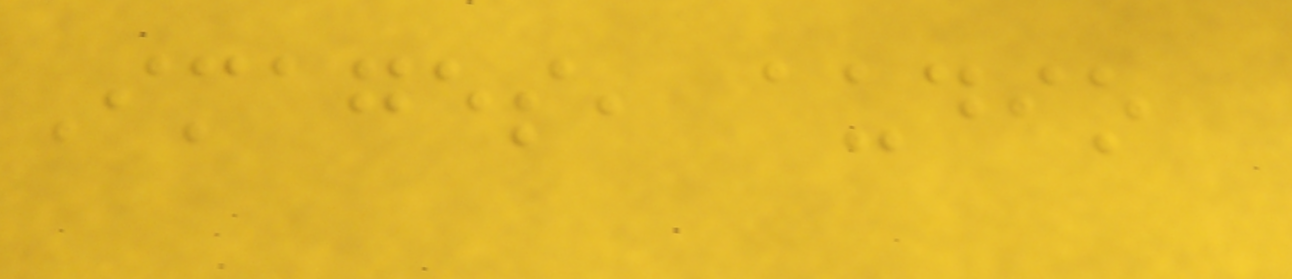Images, audio
